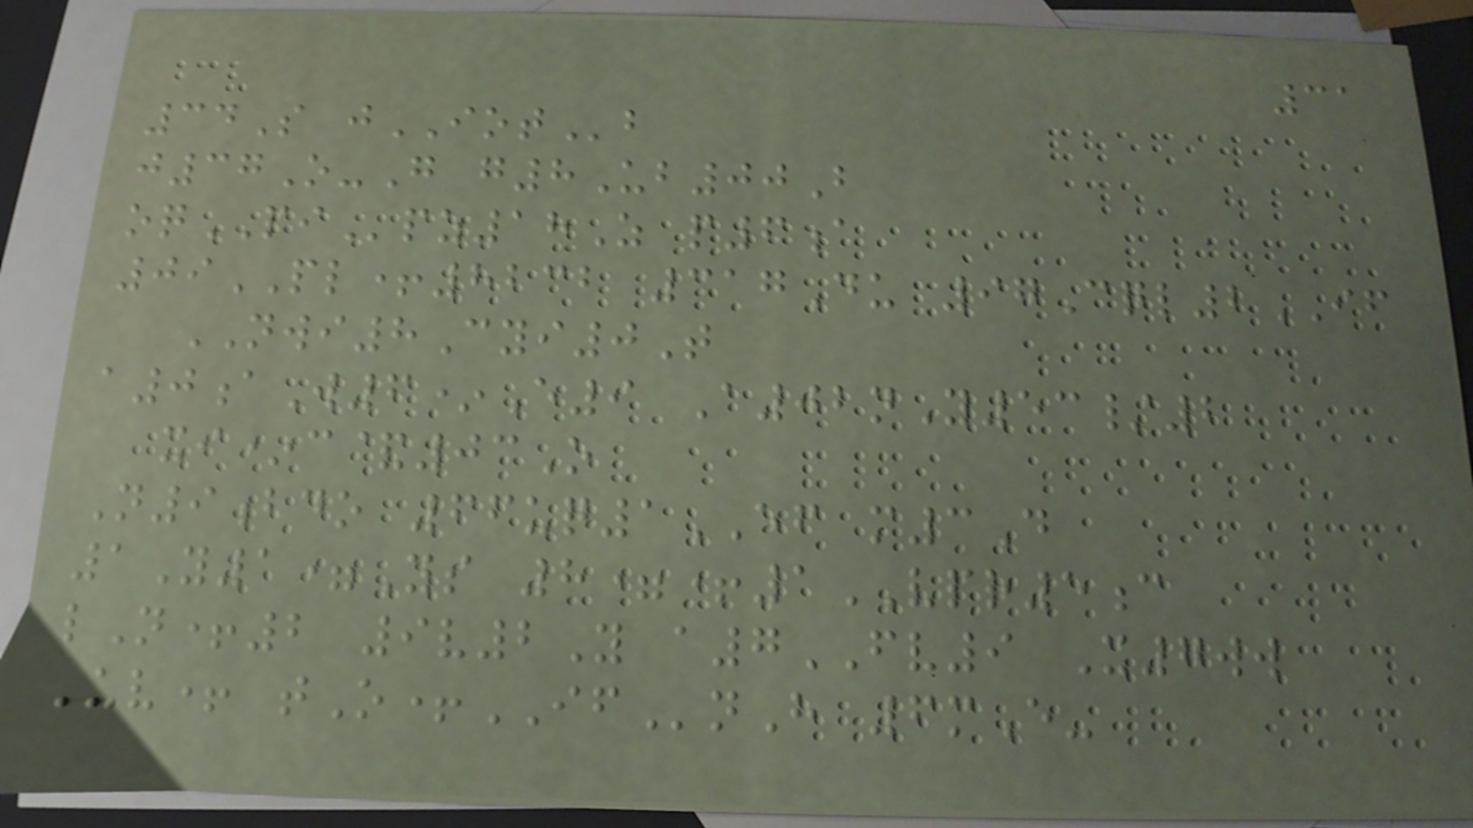31
34S jIOTb
j37O-G g8Ub00B
oqPIpz18Z p6a
09PL+8232 317Du 97Cql2IF
NWI8Cyi0T
a0aW6*E9 A02nY53/2
xi*c&03O
N9bdo 66uq1EF m3D
1Y1=Ys 8=+1VPR5c
lN+2 9v2Y a7FV9 X7ww
Uv+ tO+IFnH 6mE-
